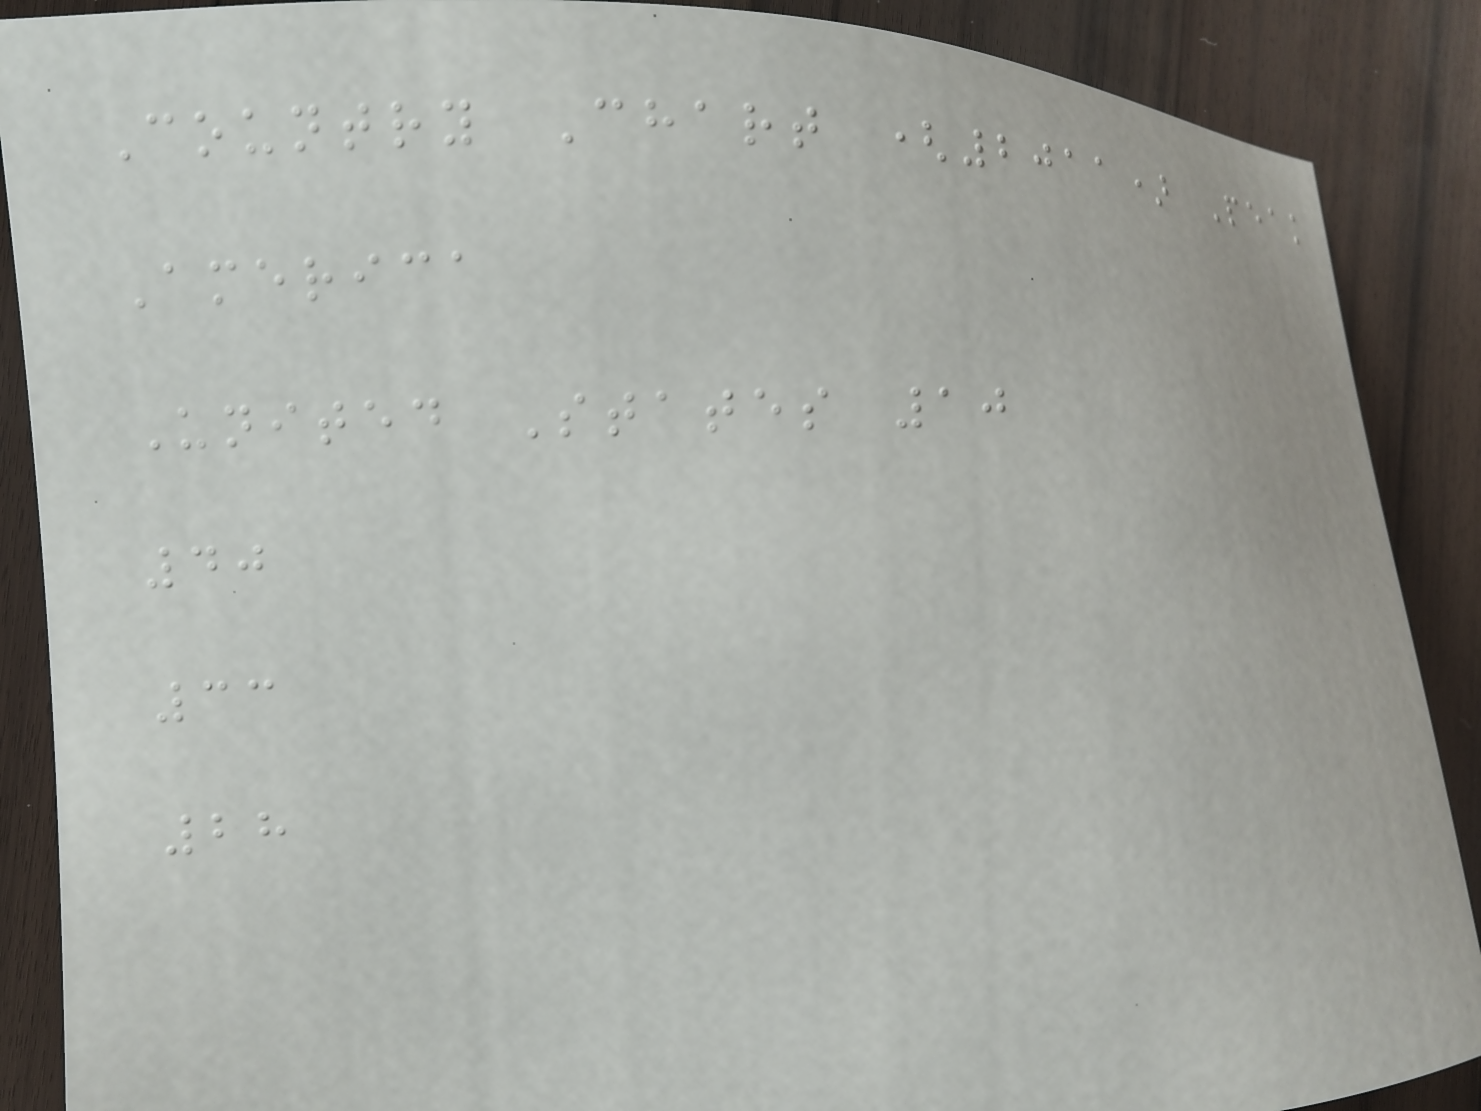Country Chart (2011) Peak
America
United States 10
40
33
28
